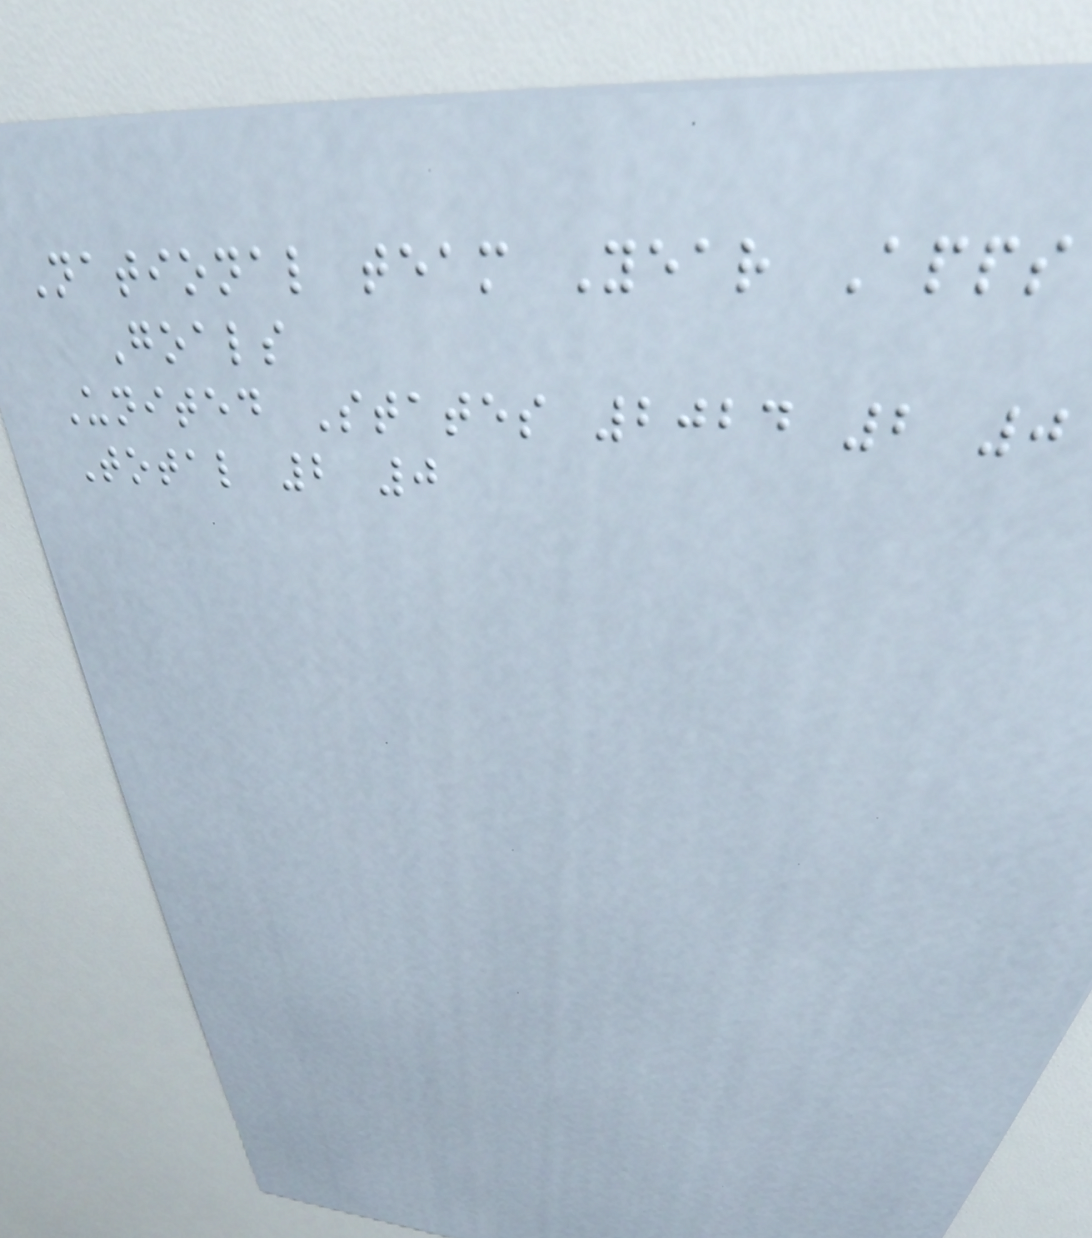National team Year Apps
Goals
United States 2024 2 0
Total 2 0
